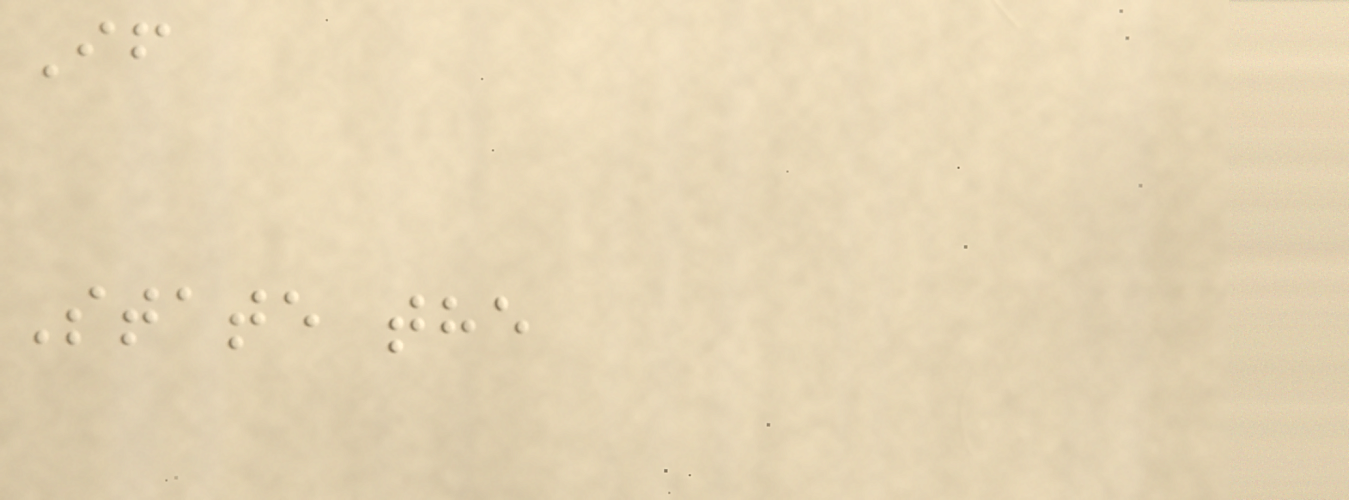If
State the
